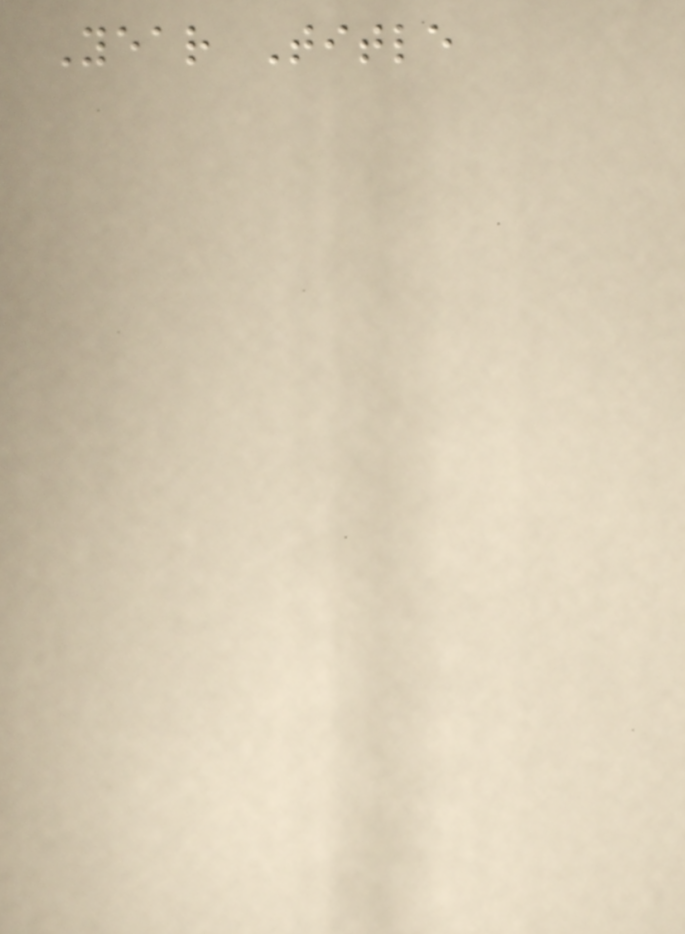Year Title
